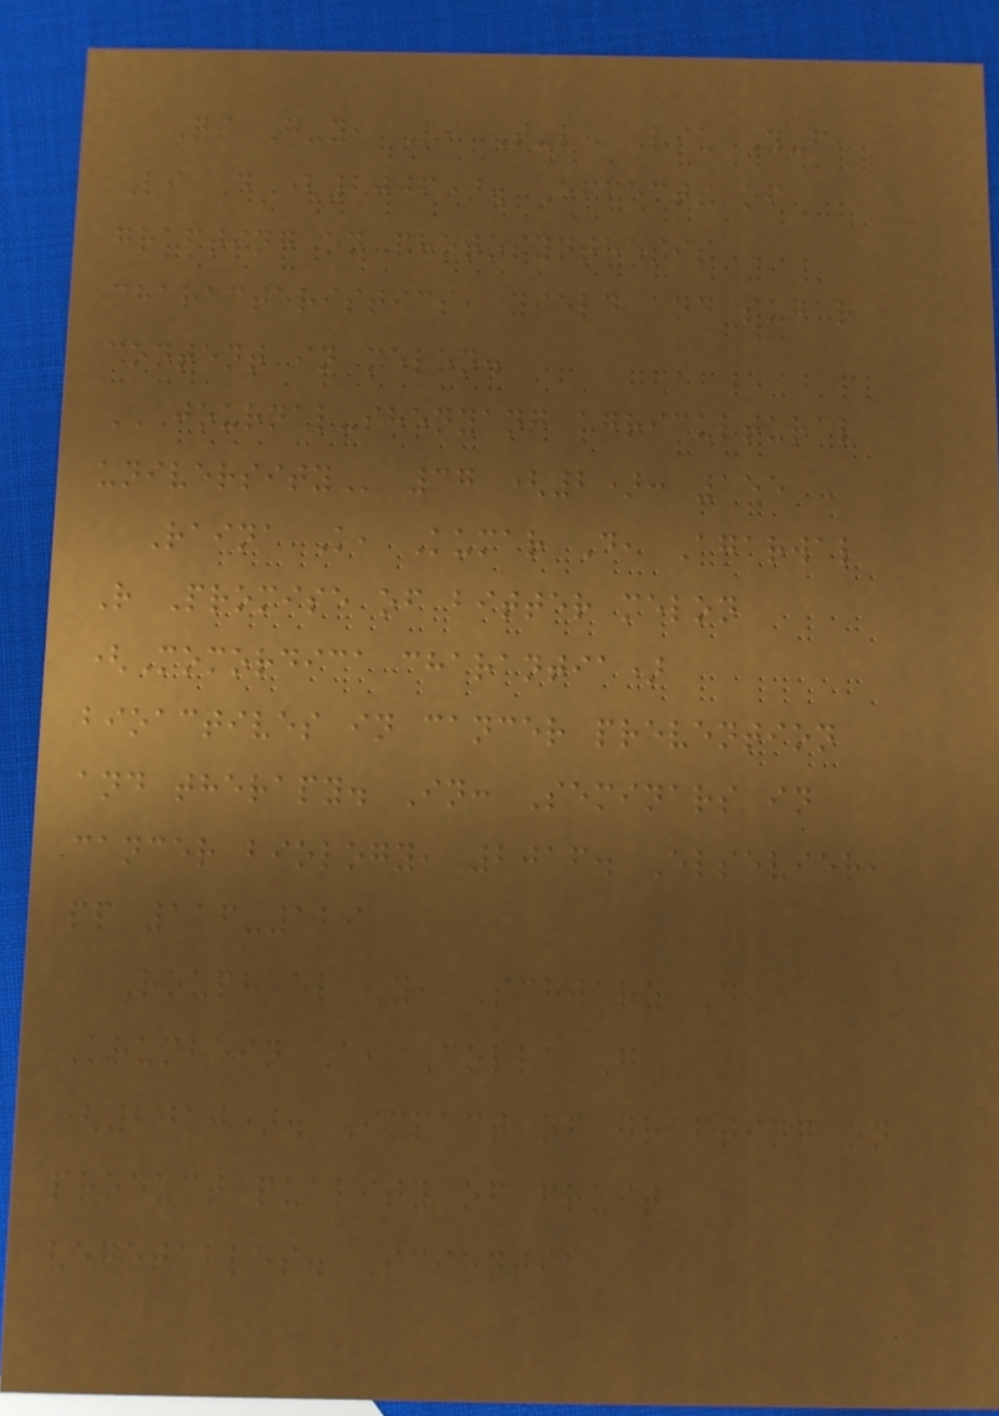Qi H-y, Li T-l, Liu Y-f,
Li D (2006). Effects of
grafting on photosynthesis
characteristics, yield and sugar
content in melon.
JOURNAL-SHENYANG AGRICULTURAL
UNIVERSITY 37 (2): 155
Raina K, Kumar D, Agarwal
R Promise of bitter melon
(Momordica charantia)
bioactives in cancer prevention
and therapy. In: Seminars in
cancer biology, 2016. Elsevier,
pp 116-129
Rouphael Y, Schwarz D,
Krumbein A, Colla G
(2010). Impact of grafting on
product quality of fruit
vegetables. Scientia
